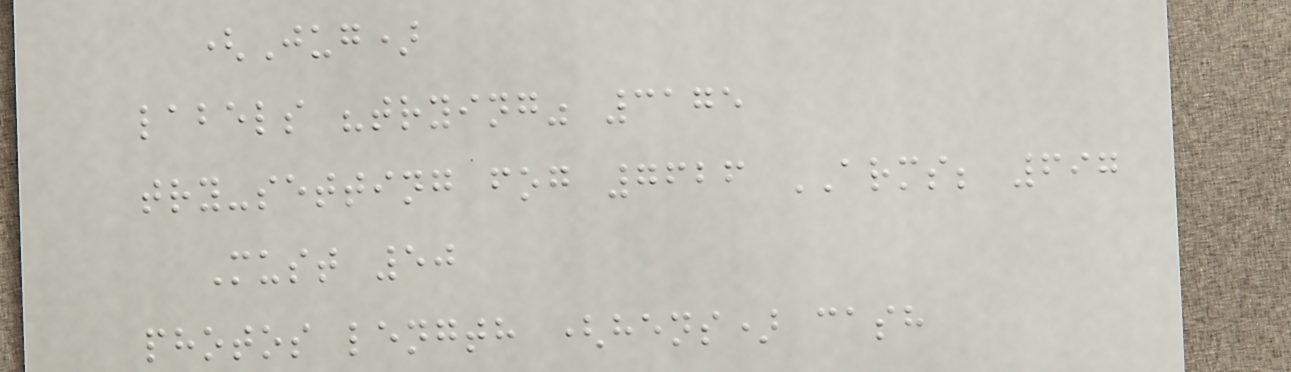(Jug)
labels "trying" 3175
try-setting fog 7626 ARMS; 697
Must 50
photos length (hens) cash
